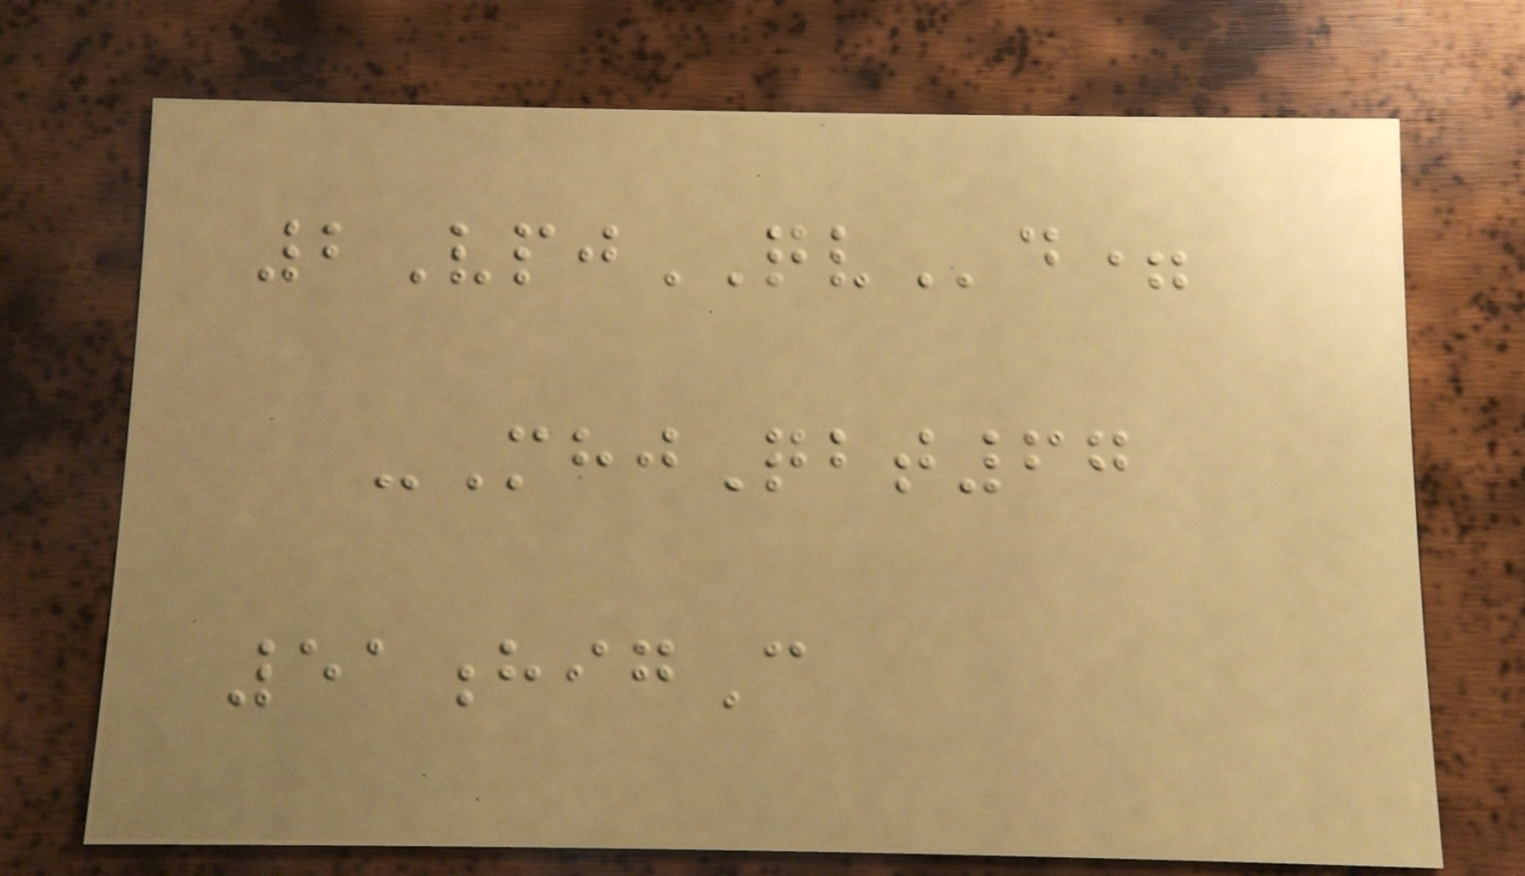2VpjQVd=
-MhjQbt67
51higC
